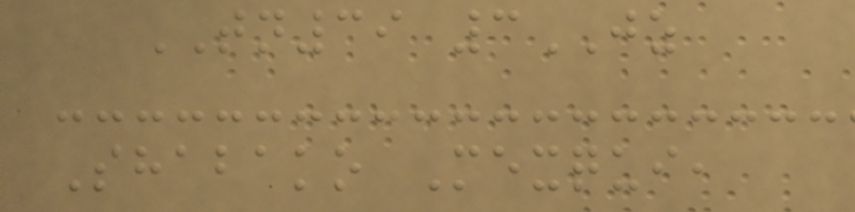TN39 3JZ
Shabako Mexqui,
